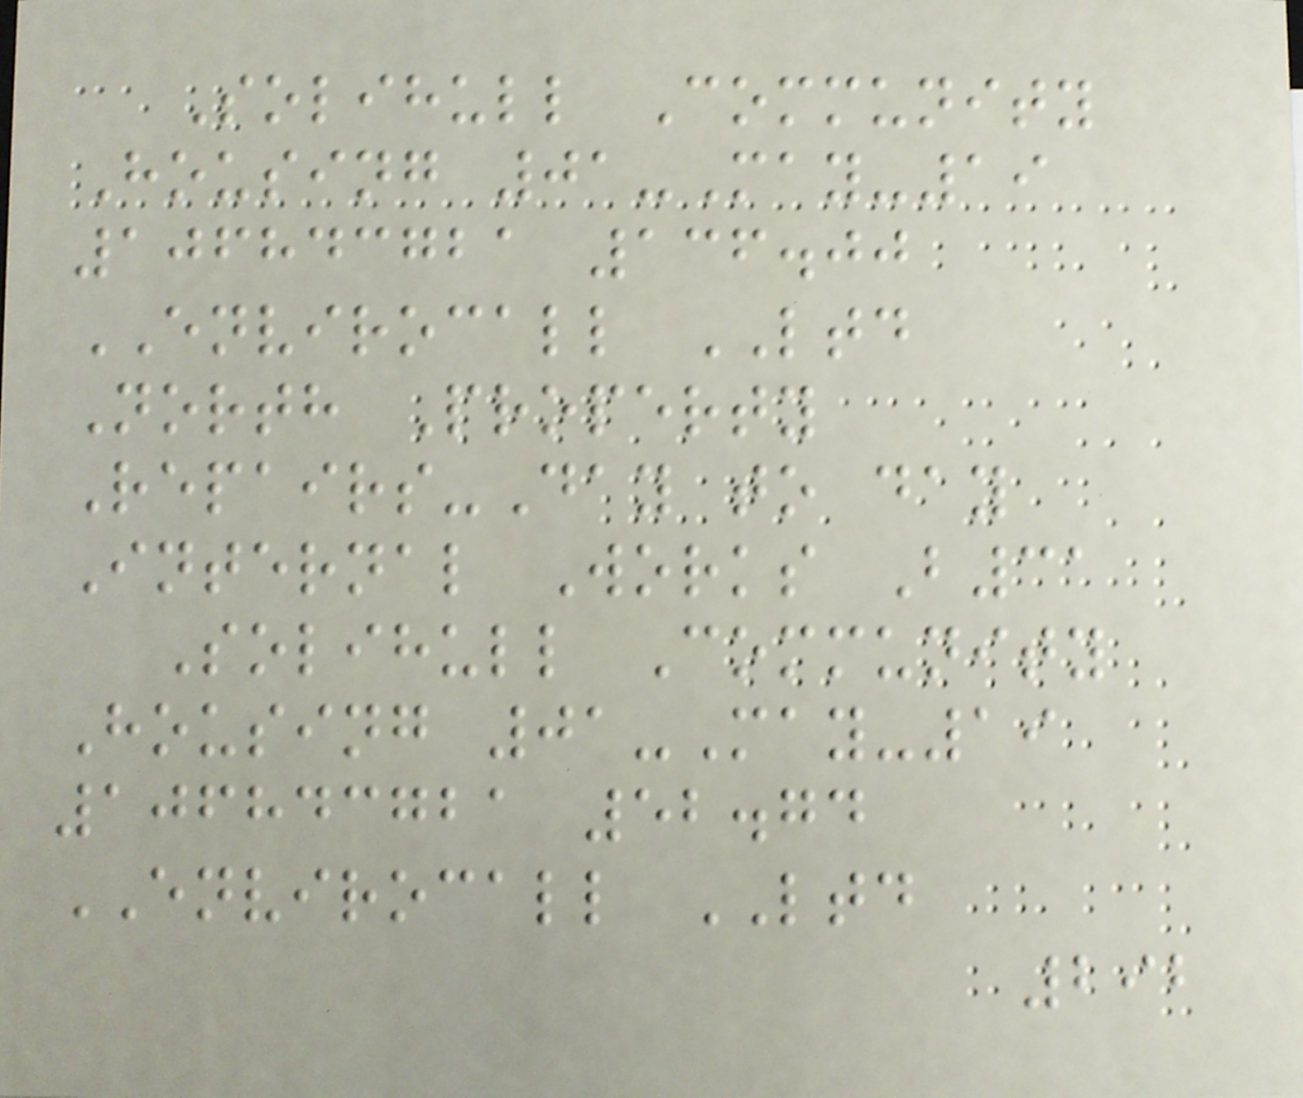Solihull Community
Housing 01-May-19
106843721 136.00
ENVIROCALL LTD
North Property
Repairs-Day to day
Internal Works B31
Solihull Community
Housing 01-May-19
106843721 52.74
ENVIROCALL LTD
292
